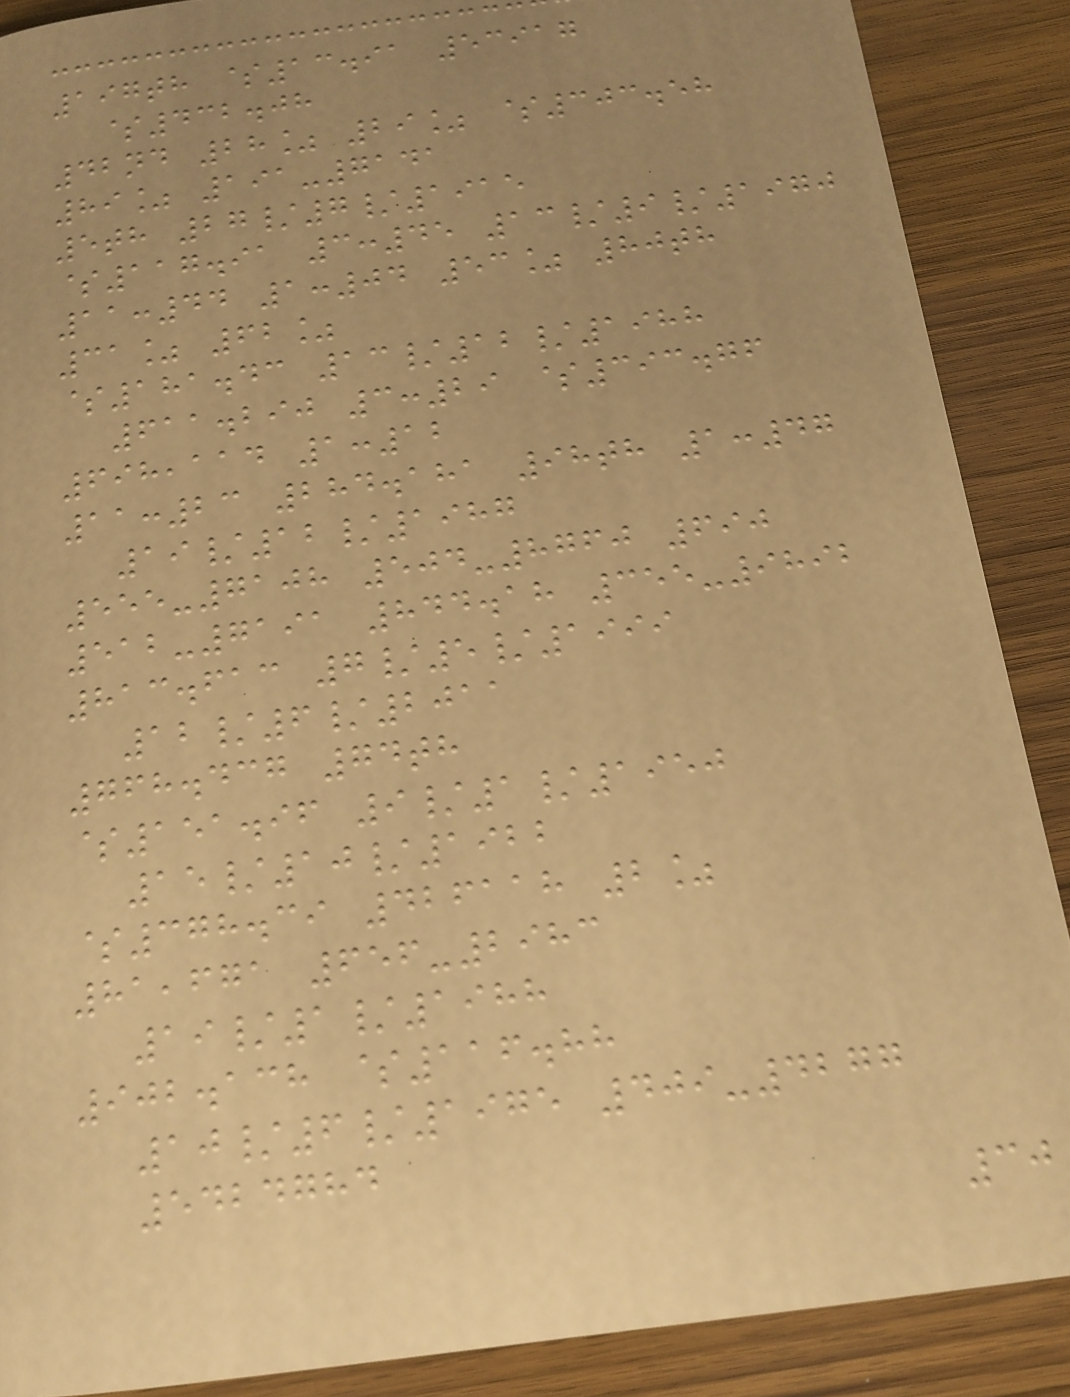197th $13.91 53917
$432.08
42nd 28% 29% $303.58
89% 191-7141
5th 27/7/1915
$117.91 3:45 13/9/1970
11:44 1:04 53% 80th
31% 62%
$181.43 13/12/1988
611.290 3:29 $393.76
698,114 1:12
11:23 284.181 98th 1:47
19/12/1987
555-7108 504-8760 690
512-7191 844.18 355-9892
813.613 7/5/1999
12/6/2011
768.437 74th
$151.96 9/1/1950
15/10/1922
$378.39 426118 2%
81,671 656-2983
19/1/1988
902.138 $116.88
10/6/1975 409-4277
5424784
30
